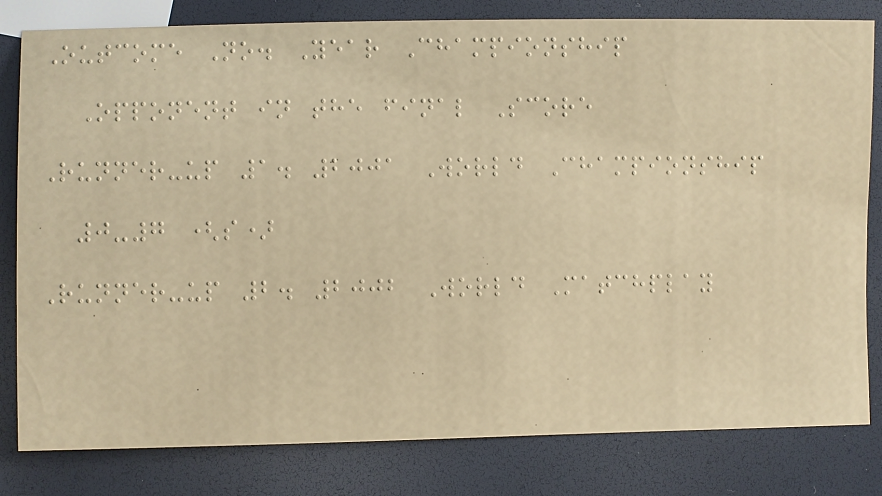Outcome No. Year Championship
Opponent in the final Score
Runner-up 1. 2001 World Championship
0-7 (s)
Runner-up 2. 2002 World Matchplay
